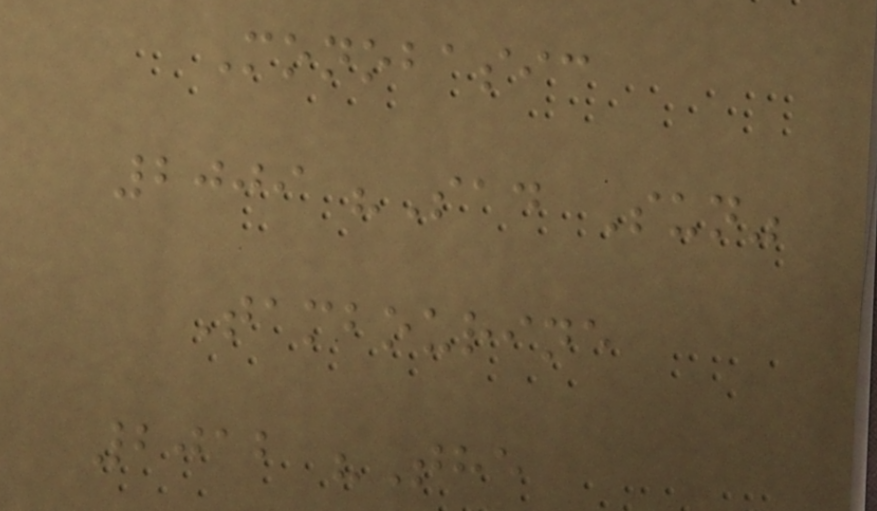Monobasic
2009 "Sad Sun"
Tambourine
2012 "The
